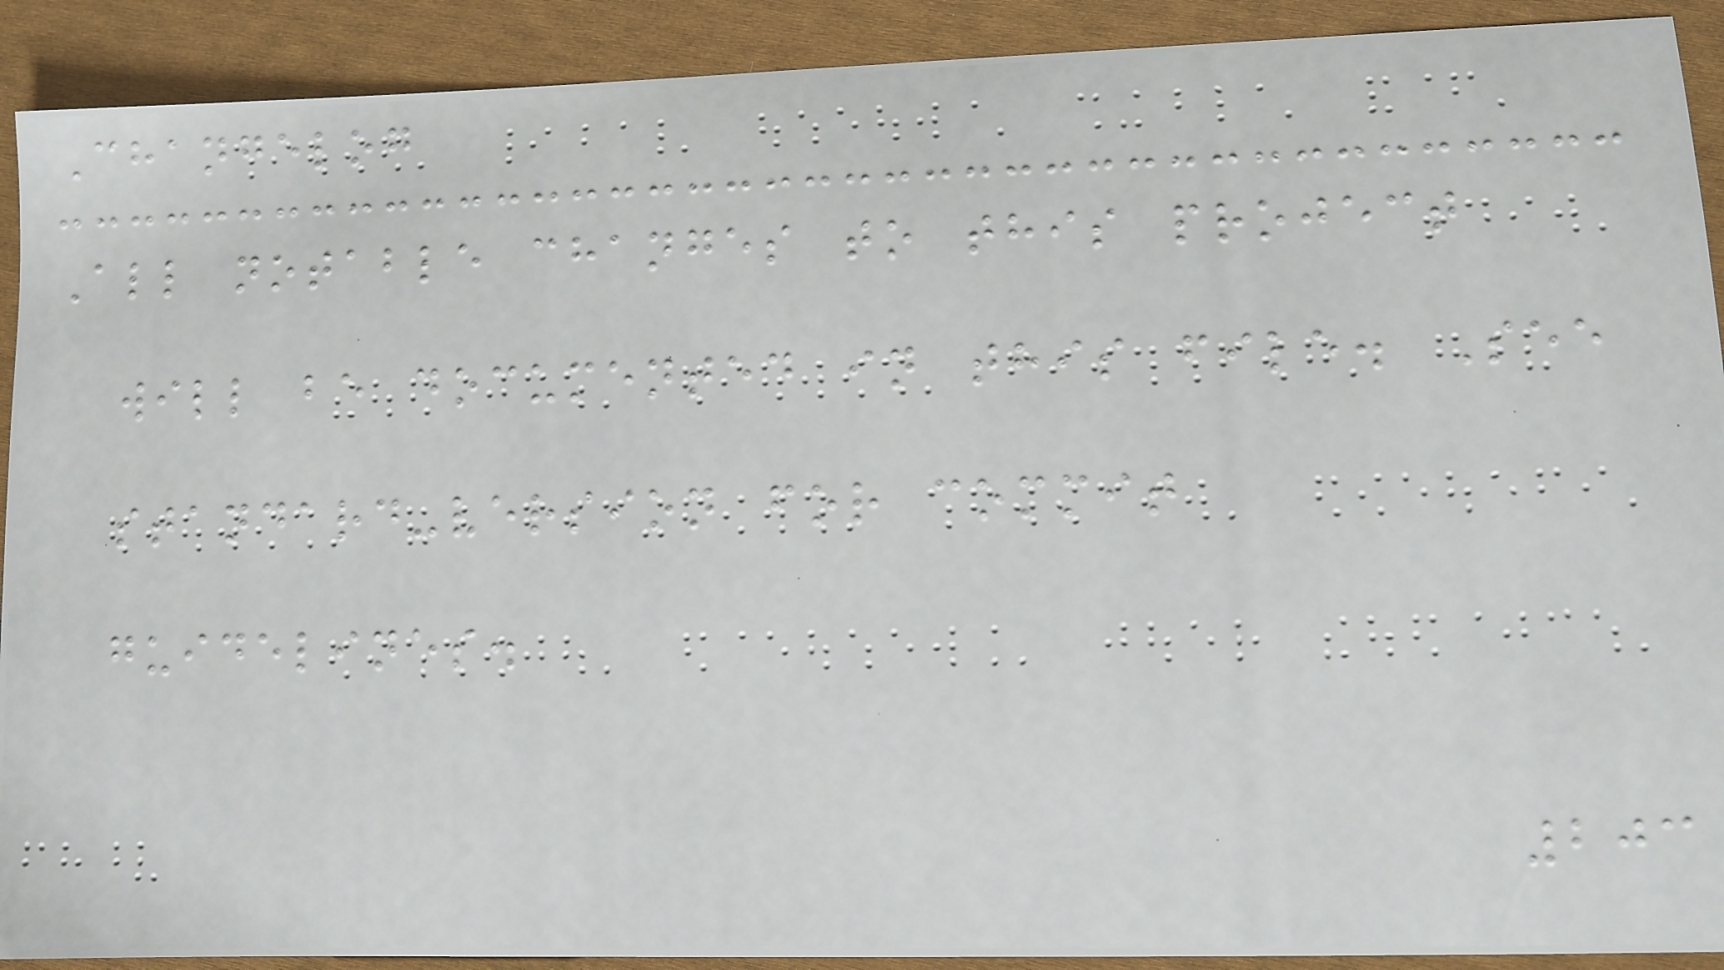Changelog
All notable changes to this project
will be documented in this file. See
standard-version for commit
guidelines.
203
